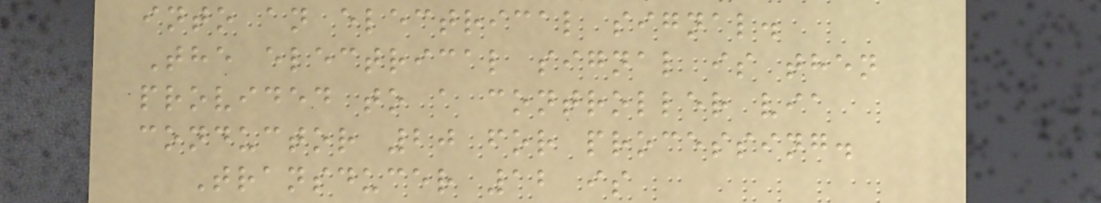into an electrical signal.
The electrical signal is then
provided to a controller via
conductor 20 for processing.
Transducer 12 is
